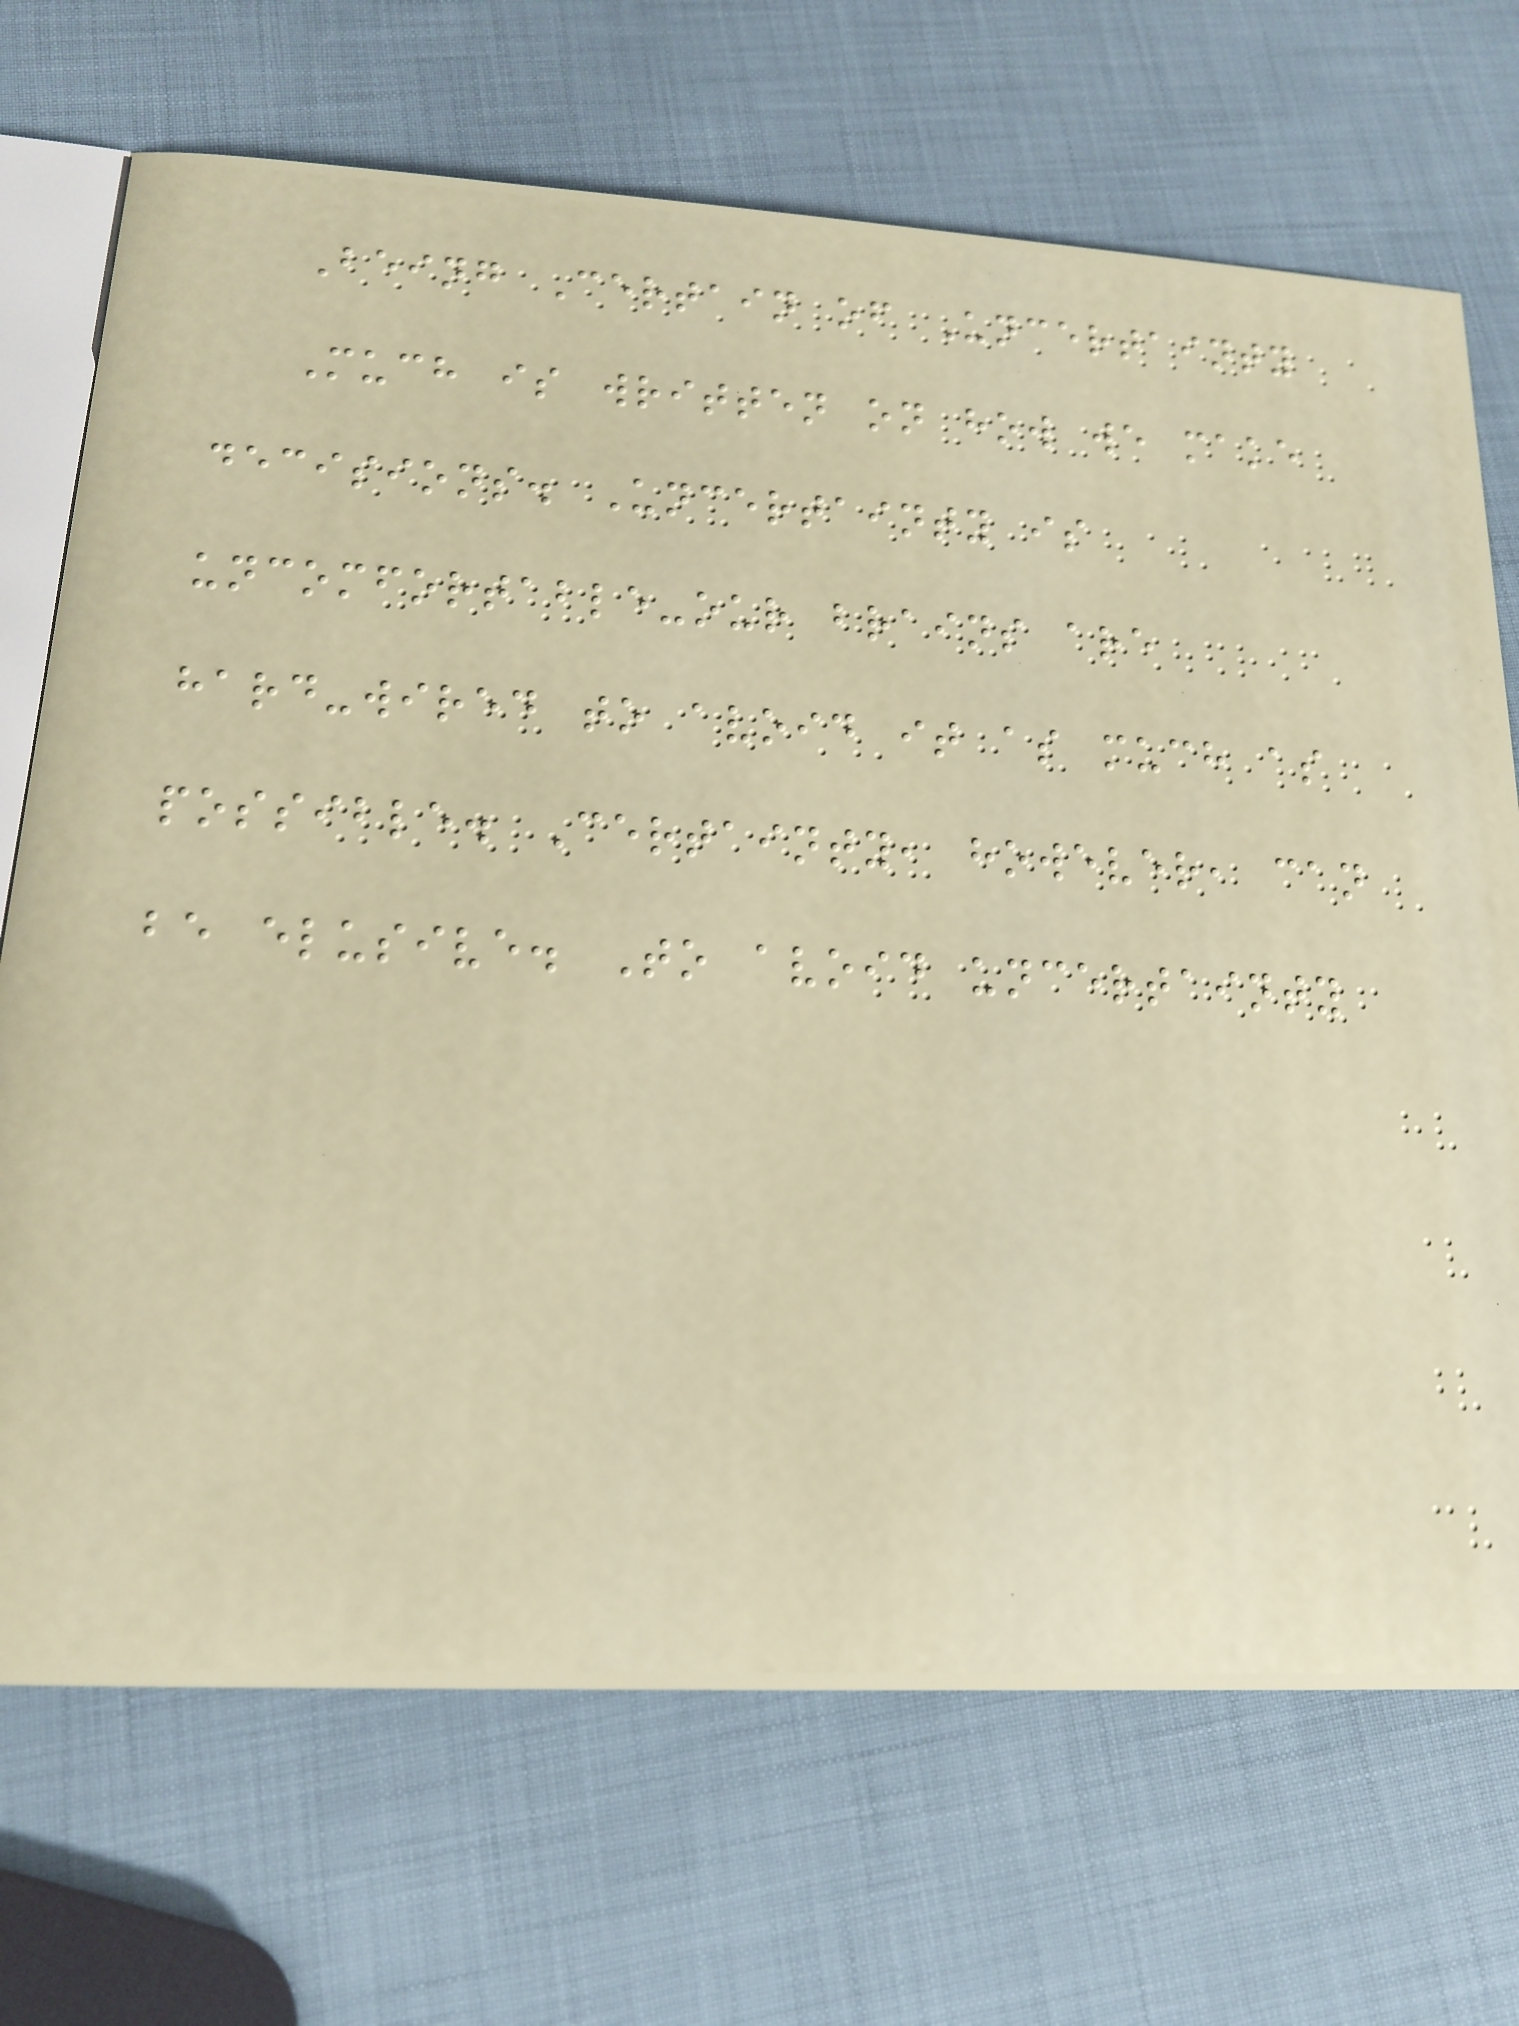Being Certain of Uncertainty
Much is written on how we make
decisions. Uncertainty is
uncomfortable-our brains are
hard-wired to avoid it as much as
possible. Certainty, however, can
be elusive. To avoid uncertainty
